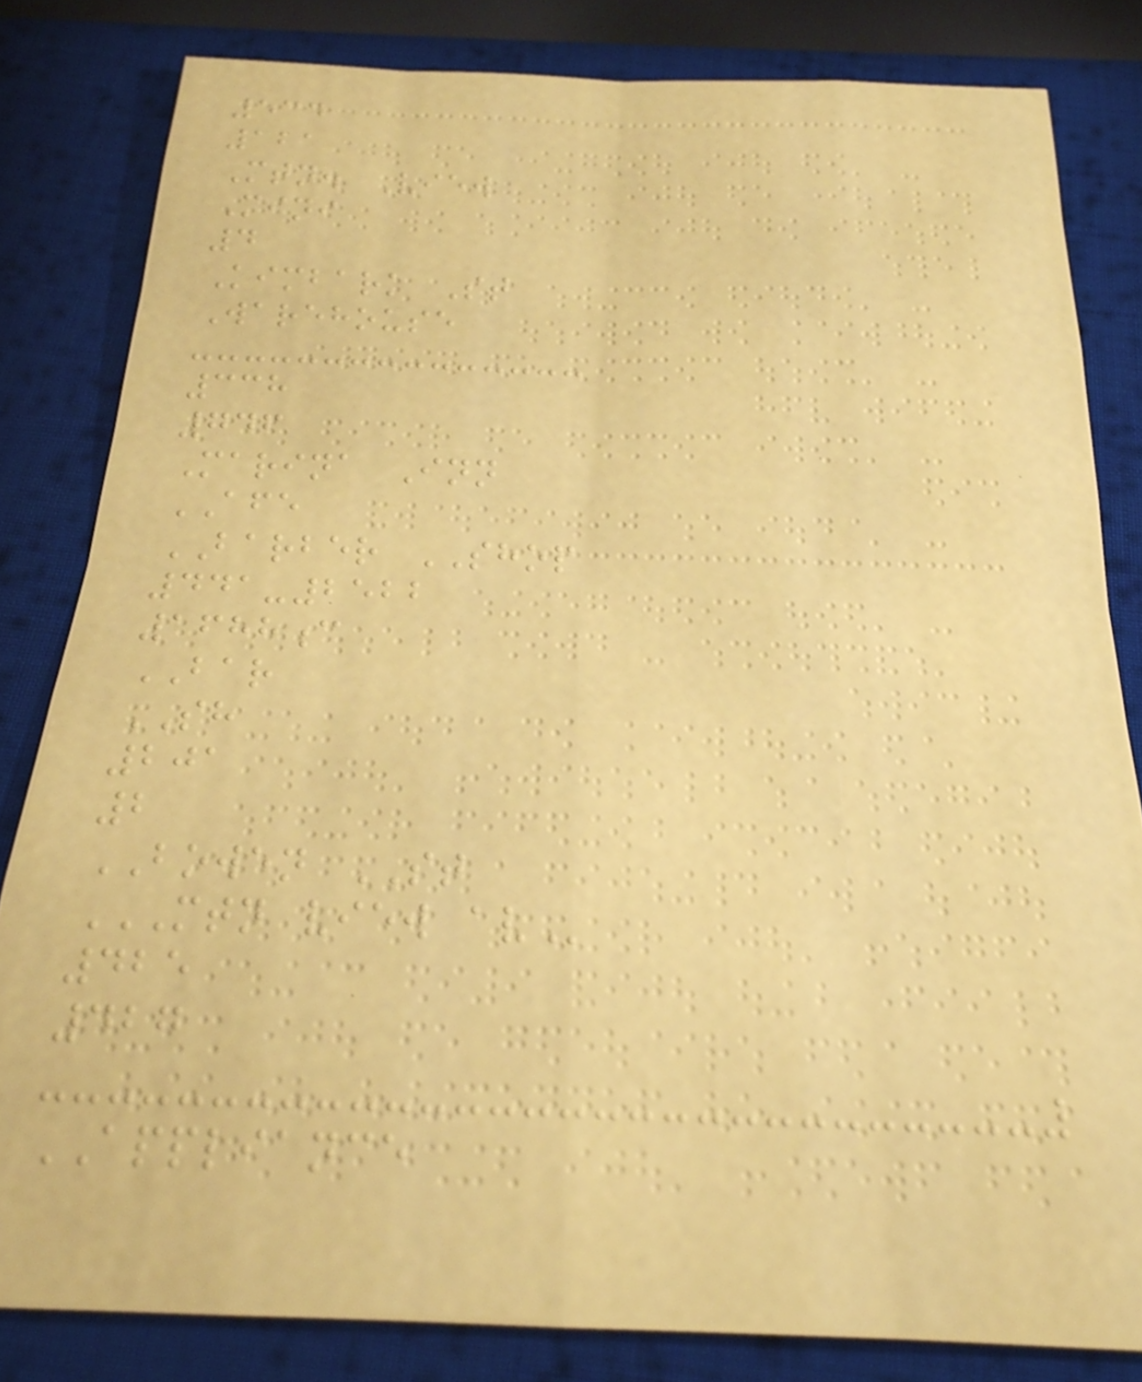534
121
Mtn. View
Mini
4
Kimbark St
Warehouse
338
746
Marina Inn
AFE
BARBER SHOP
441-2522
1688c
BAR
SH
201
2
BOWEN ST
MTN VIEW AV
425
427
APPLIANCE
